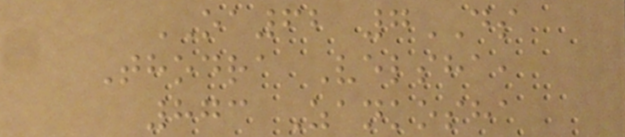OA62 7DS
Thodra Velsha,
873 Zankosha
